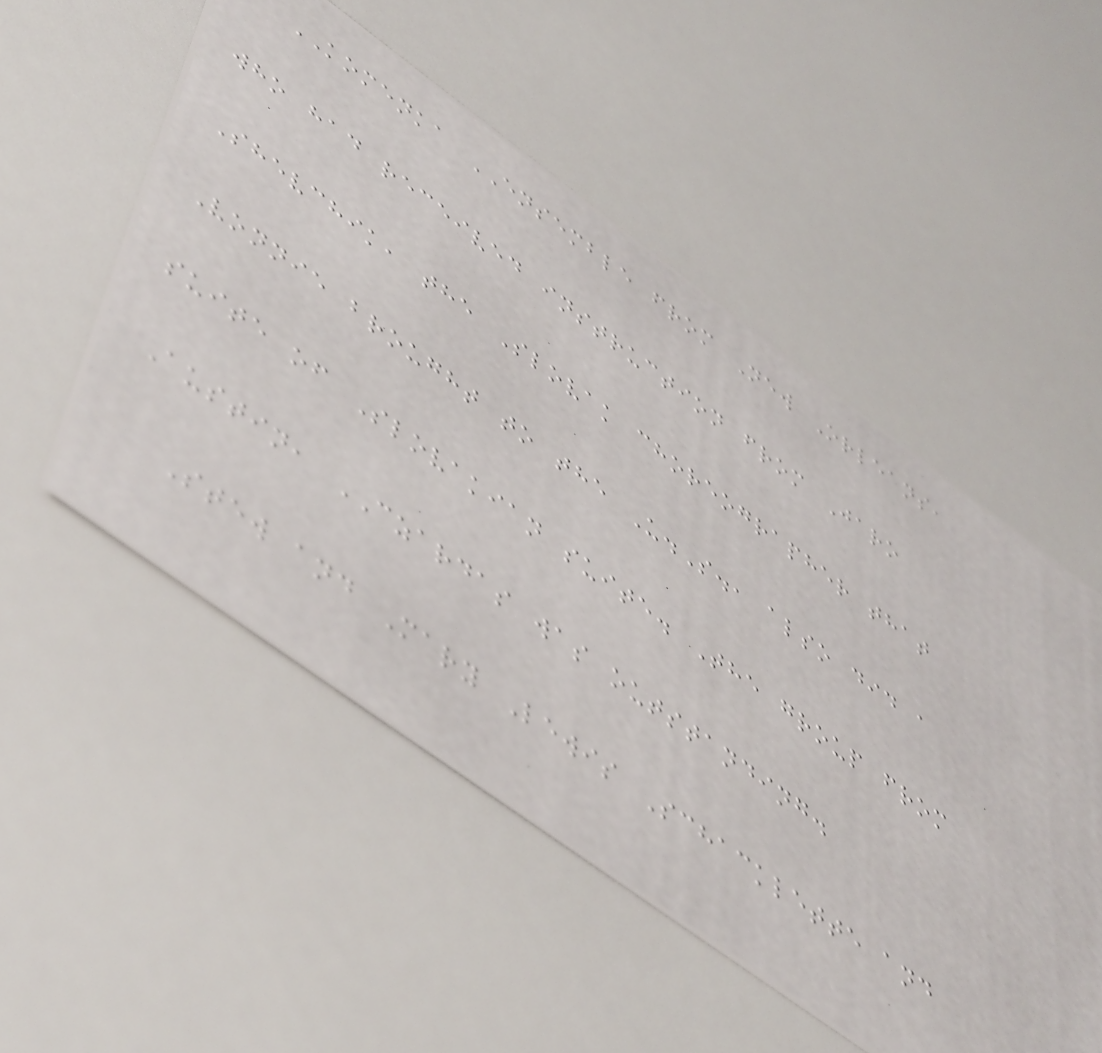KOMENKA ENSEMBLE from New Orleans,
who had received instruction from Jaro
Shevchik, the Slovak choreographer that
Vonnie brought to the U.S., also did a
suite of Slovakian suite. The group from
Austin, CZARDAS was outstanding.
Stew and Mary Lewis Schacklette and
